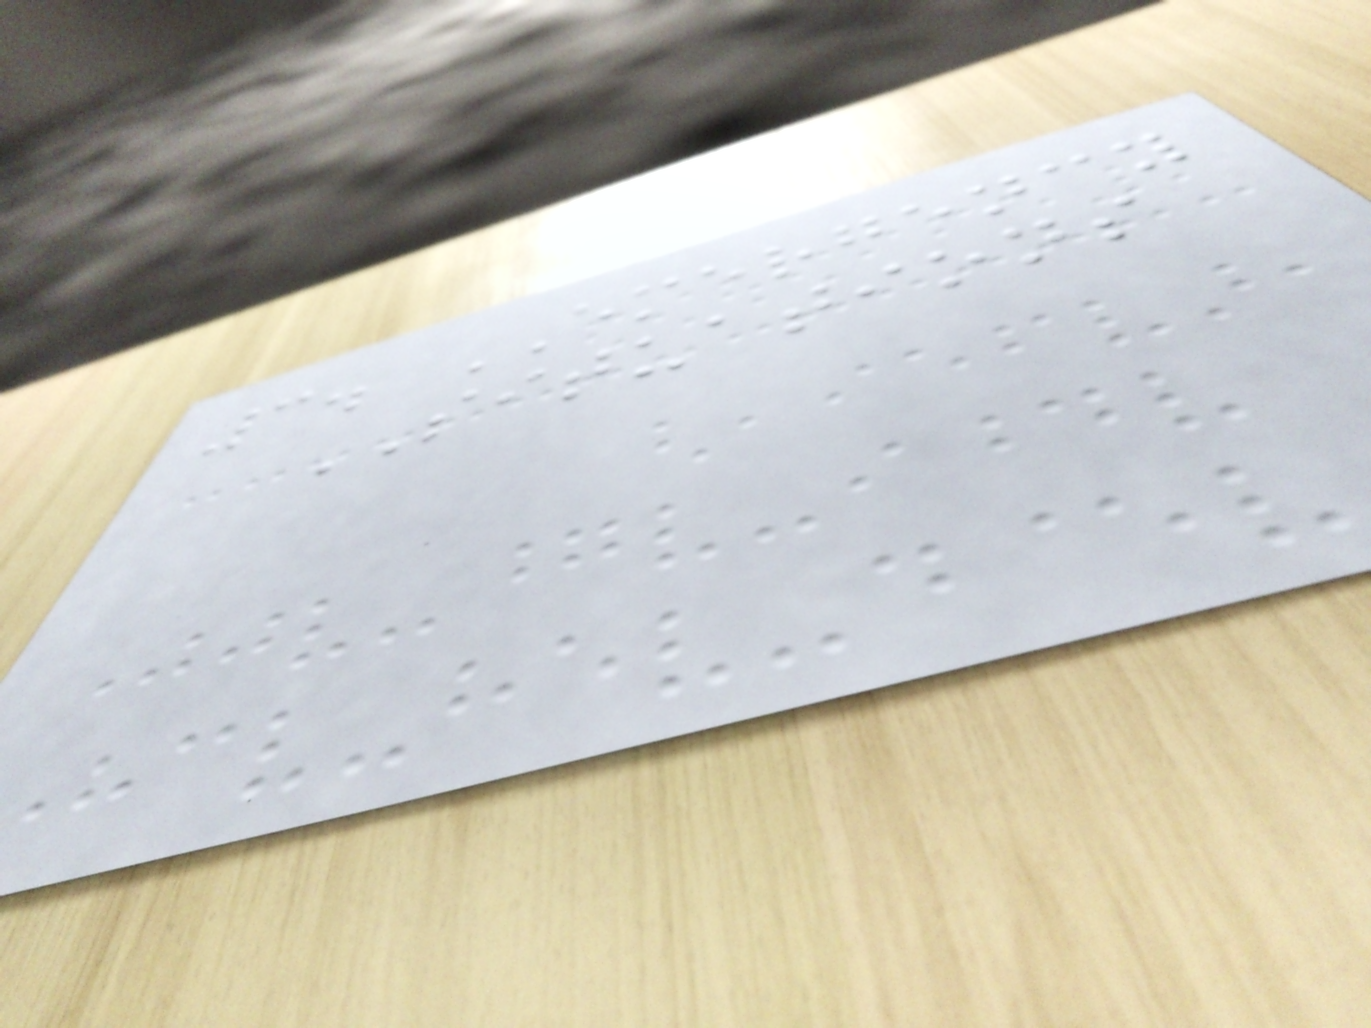3. EMERGENCY
SITUATIONS
